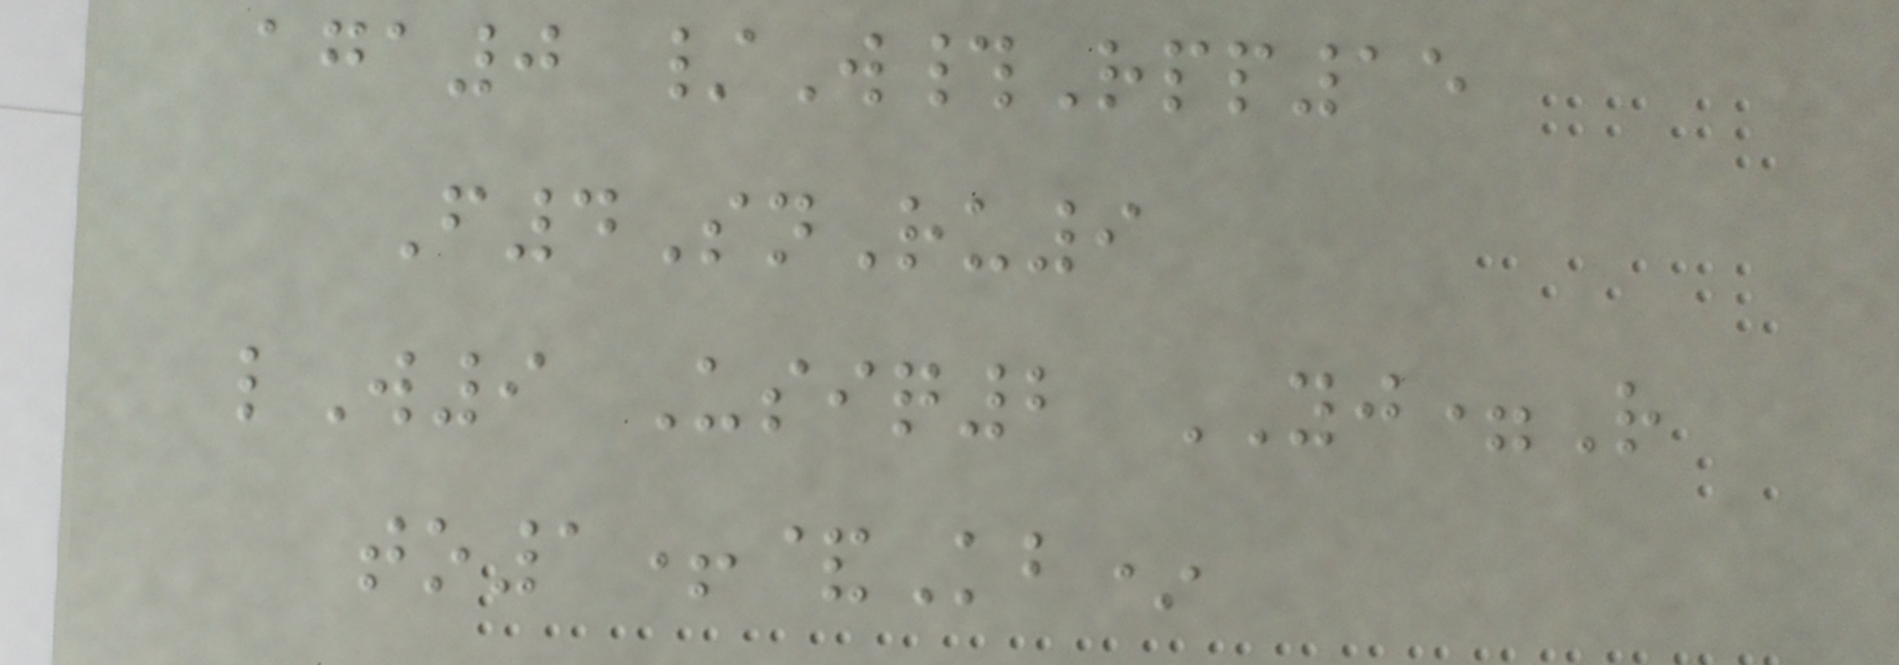aga0 /W#Rpp15
F4SnRu9
lW9 Usiq2 YJ=R
to1+&Kb*
